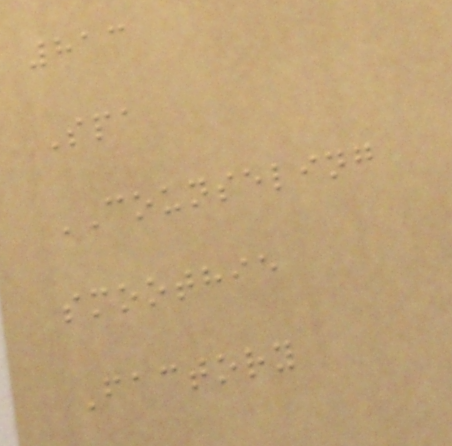813
Spa
COUNSELING
smoothie
Factory
